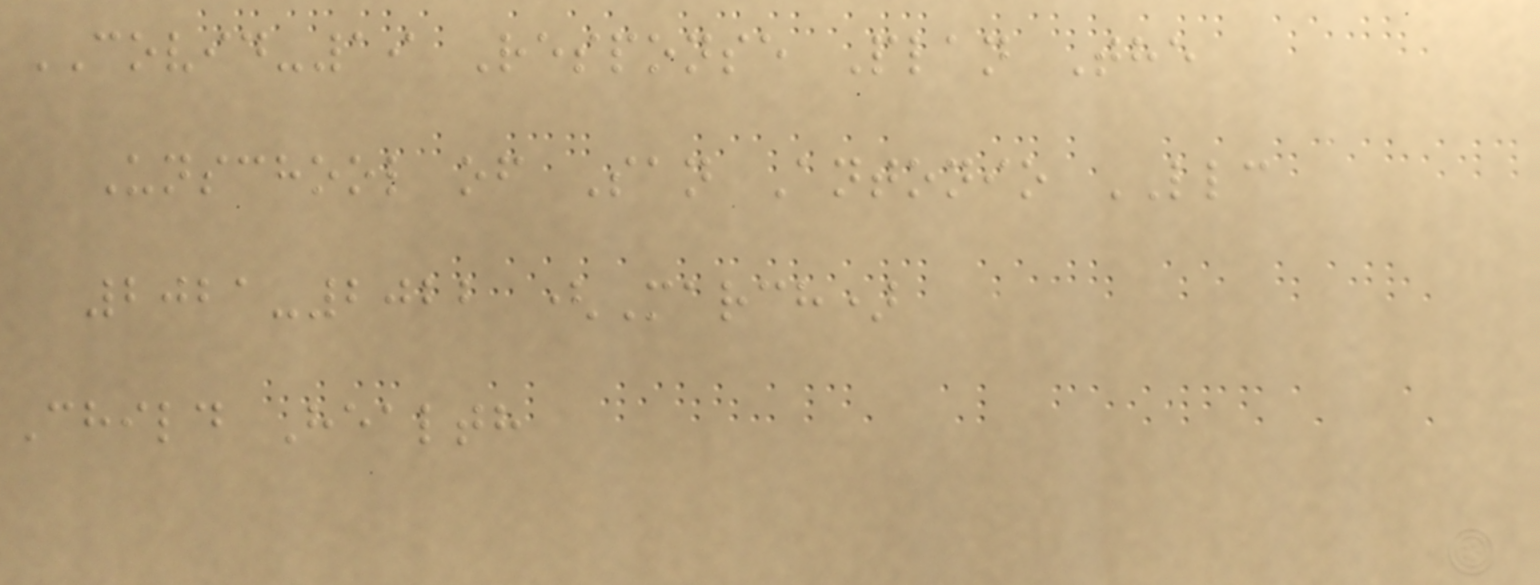COVID-19 Response Plan The
Unschool of San Antonio LLC
2021-2022 (March)
Child Health
